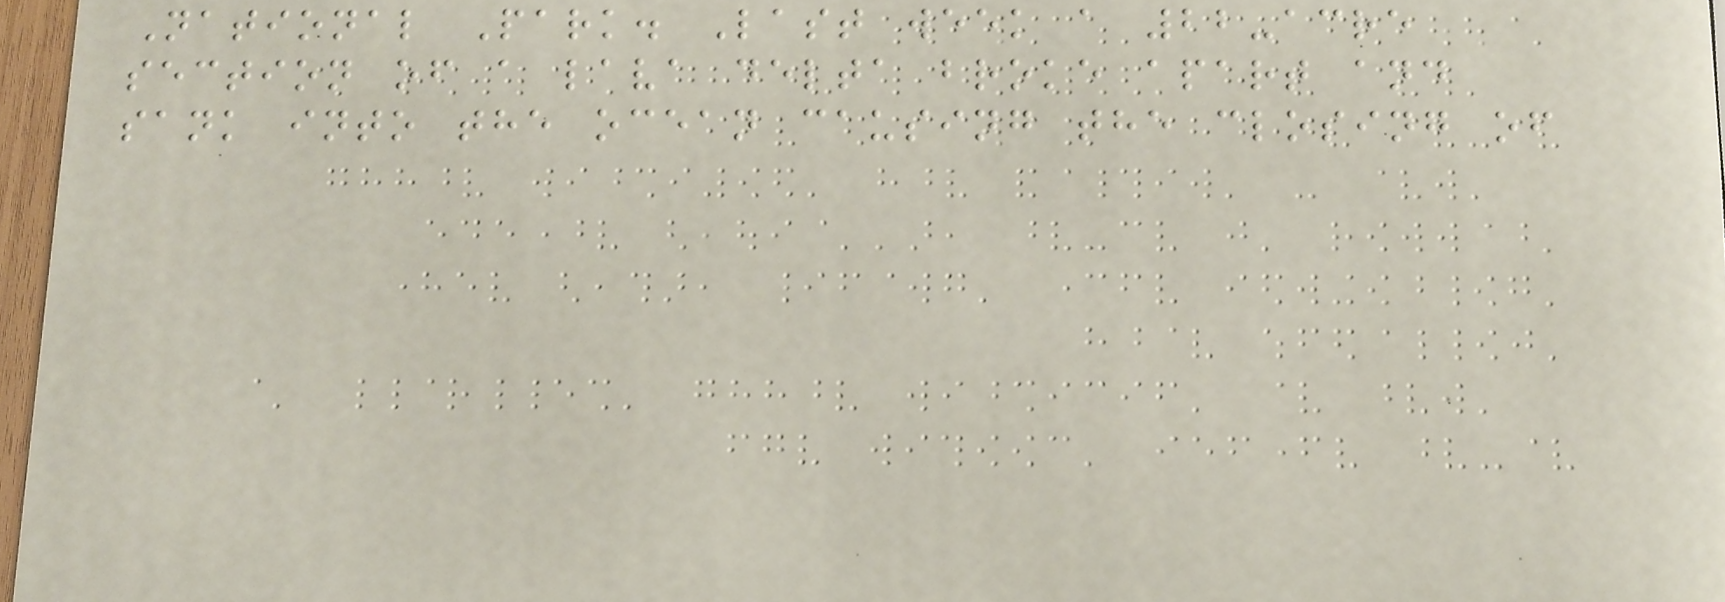National Park. Last week a 22-acre
section of a lava delta broke apart and
sank into the ocean causing the closing of
